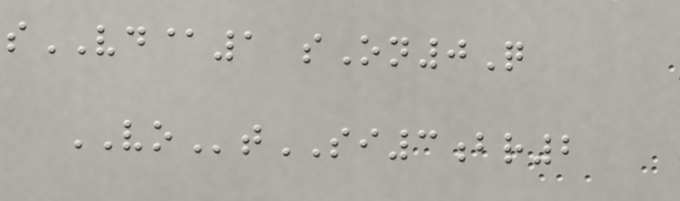sVD@1 sOn0Q
VOtSI3br2
